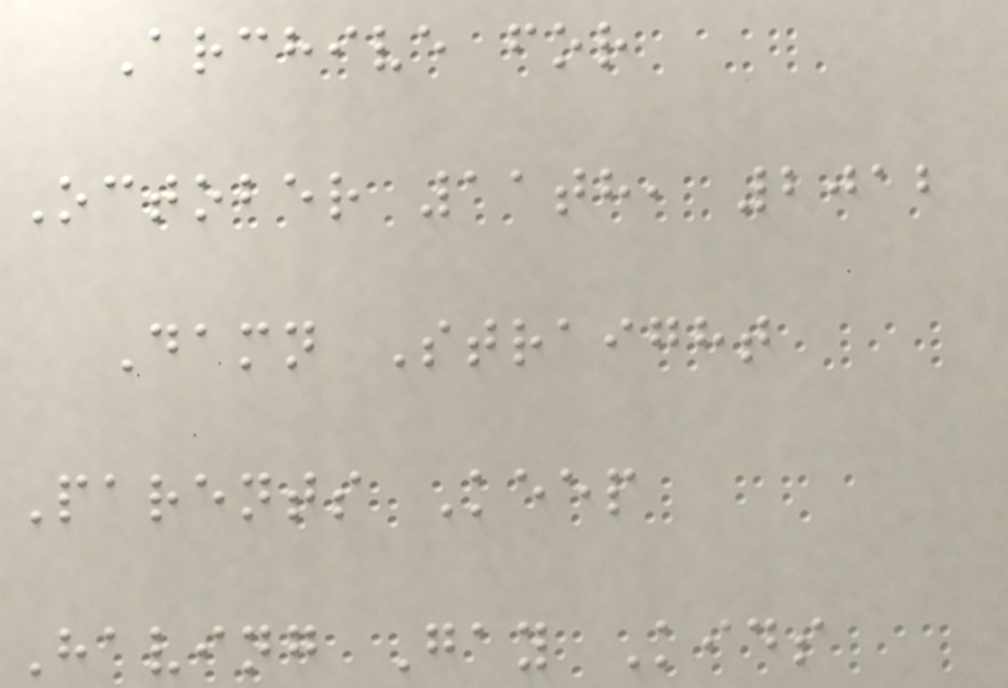Archive for
October 11th, 2012
Damn Straight
Parents Keep
Having Gay Kids
